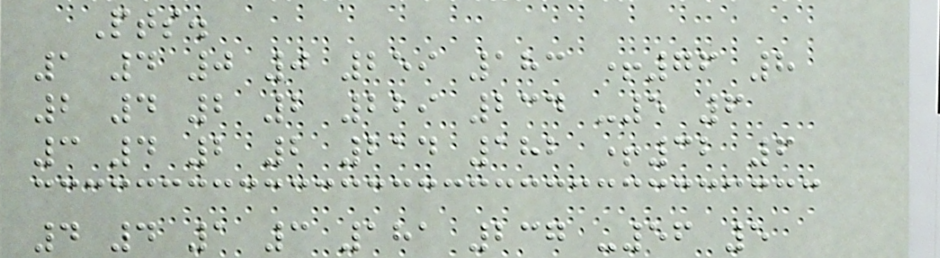Pts.
1 4 0 0 259 183 +76 8
2 4 2 2 229 234 -5 6
3 4 2 2 214 182 +32 6
4 4 1 3 181 237 -56 5
